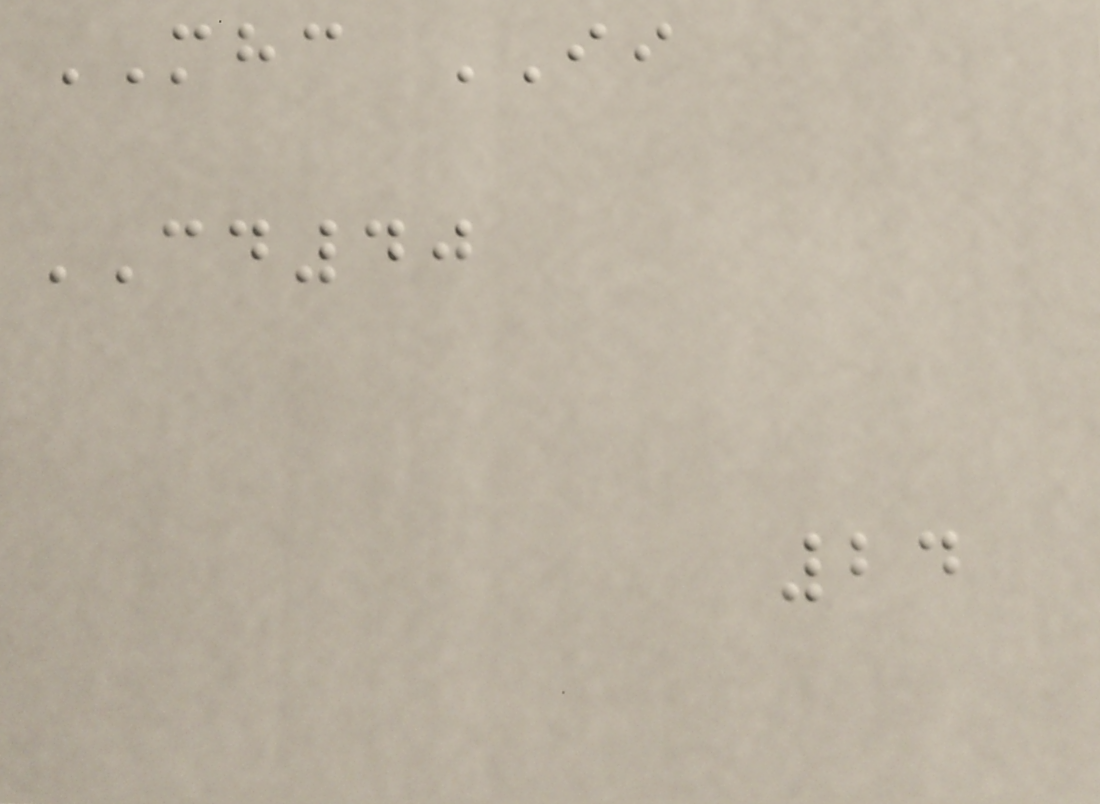MHC II
CD40
24
